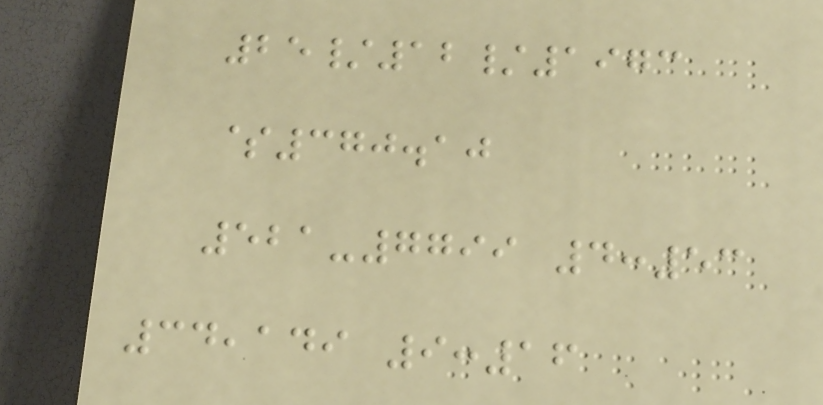25/12/1973
$370.10
521-7799 4:53
34,149 9:16
